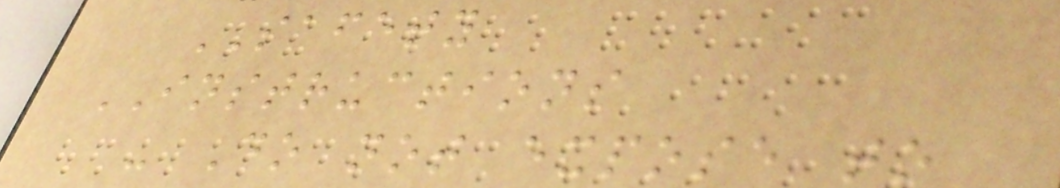SAFETY
INSTRUCTIONS
- Do not expose to
